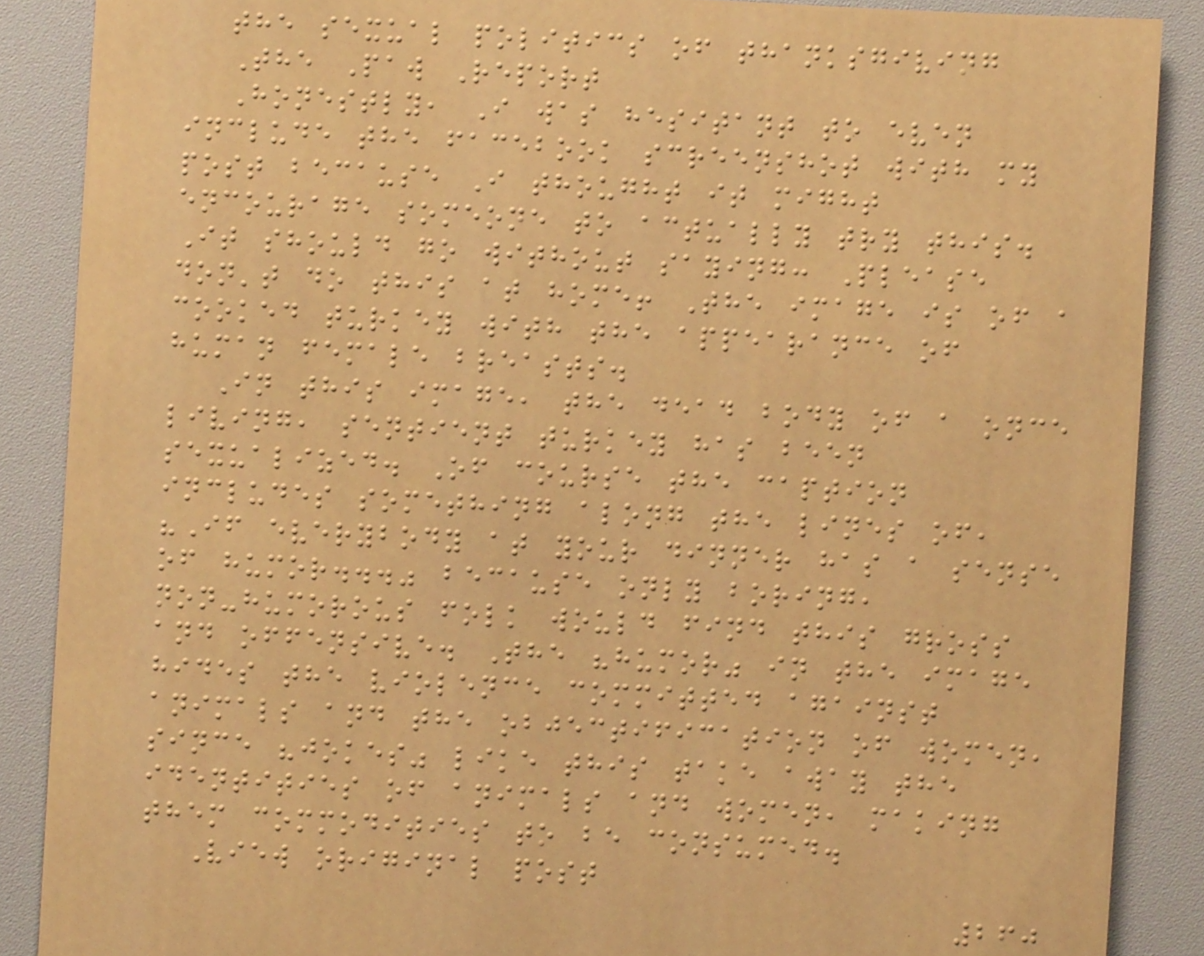the sexual politics of thanksgiving
The Paw Report
Honestly, I was hesitant to even
include the facebook screenshot with my
post because I thought it might
encourage someone to actually try this.
It should go without saying: Please
don't do this at home! The image is of a
cooked turkey with the appearance of
human female breasts.
In this image, the dead body of a once
living, sentient turkey has been
sexualized. Of course the caption
includes something along the lines of,
"If everybody at your dinner has a sense
of humor..." because only boring,
non-humorous folk would find this gross
and offensive. The "humor" in the image
hides the violence committed against
animals and the objectification of women,
since "jokes" like this take away the
identities of animals and women, making
them commodities to be consumed.
View original post
260
